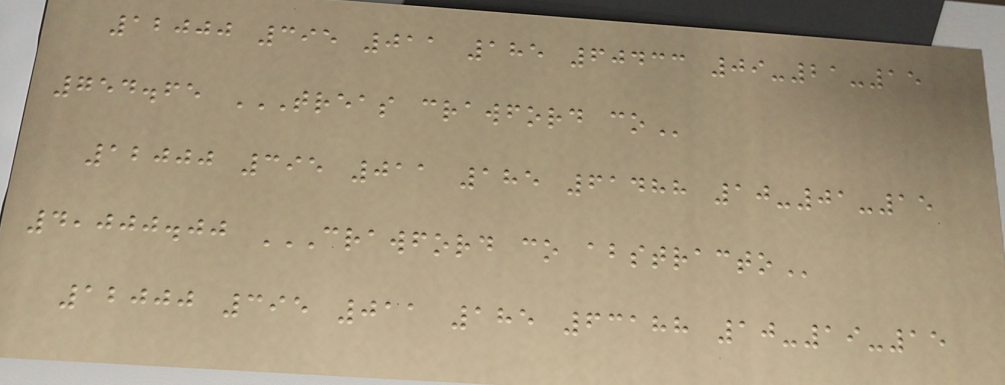12000 395 011 185 60433 09-21-15
754.65 TREAS CRAWFORD CO
12000 395 011 185 61488 10-01-15
4,000.00 CRAWFORD CO ABSTRACTO
12000 395 011 185 63188 10-19-15
